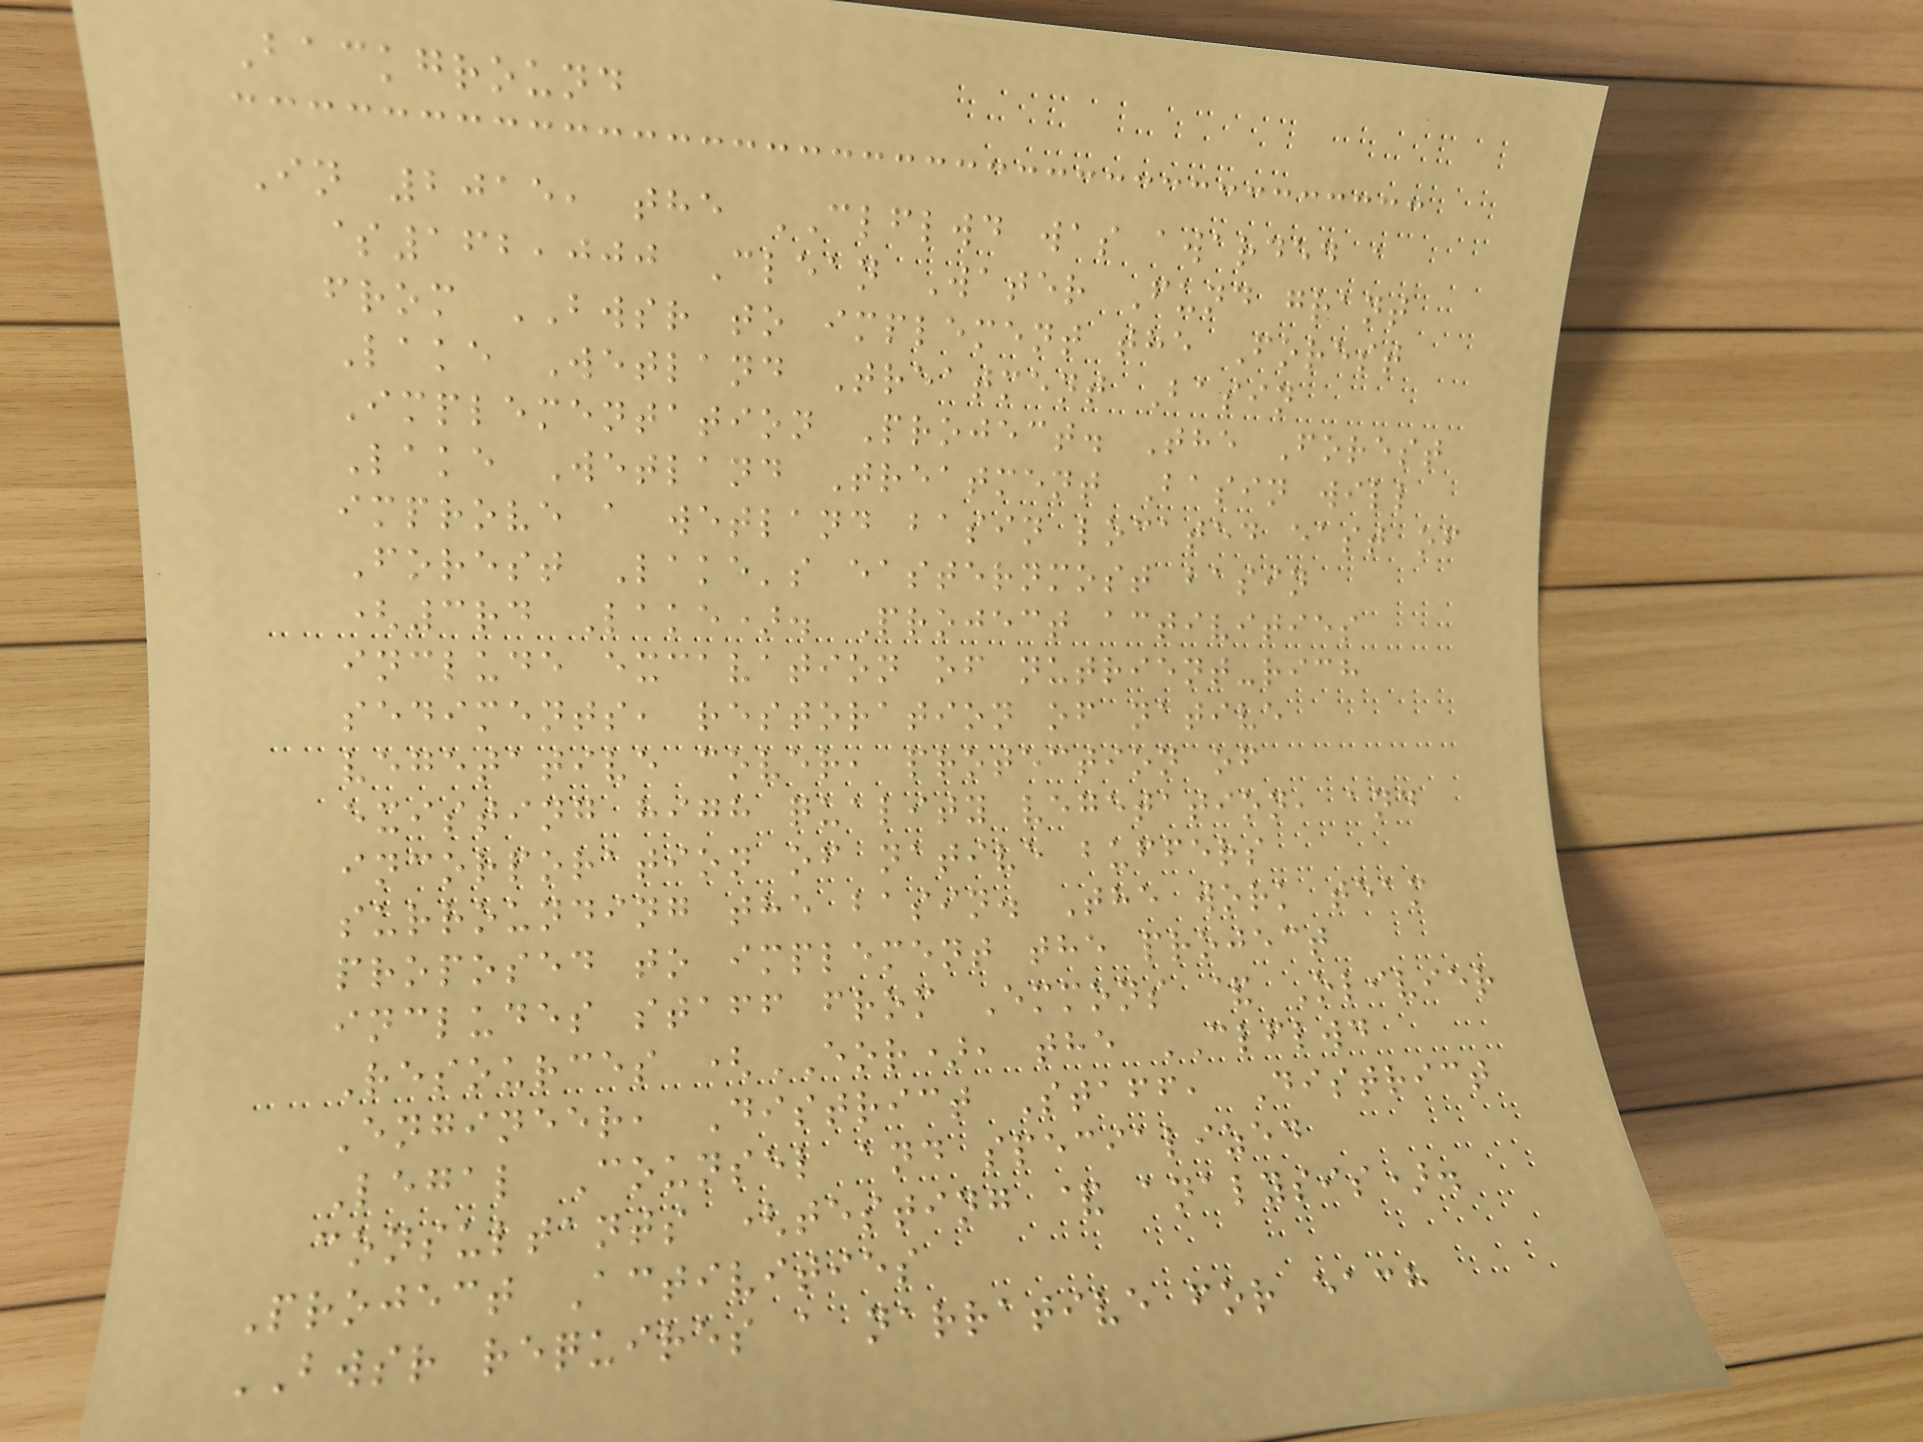Background
In 2015, the CLFLWD was awarded a
$162,000 Clean Water Fund grant
from BWSR to implement the Forest
Lake Wetland Treatment Basin
Implementation Project. The Forest
Lake Wetland Treatment Basin will
improve a wetland basin located east of
Forest Lake's easternmost basin
(3rd Lake). Project activities
include excavation of nutrient-rich
sediments, restoration of native
vegetative cover, protection of
existing high quality vegetation, and
incorporation of native buffers
surrounding the basin. The work team
proposed to implement the project
includes staff from Emmons & Olivier
Resources (EOR), the CLFLWD
Engineer, District Staff, District
Legal Counsel and specialized
consultants (testing & analysis).
Project Activities
BWSR requires a narrative for each
